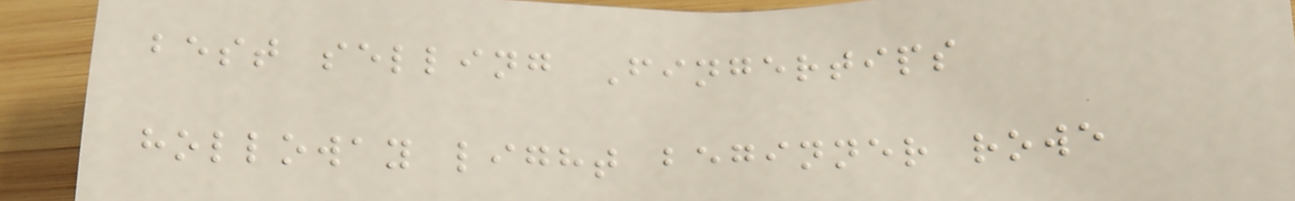best selling Fingertips
holloway light beginner rowe
